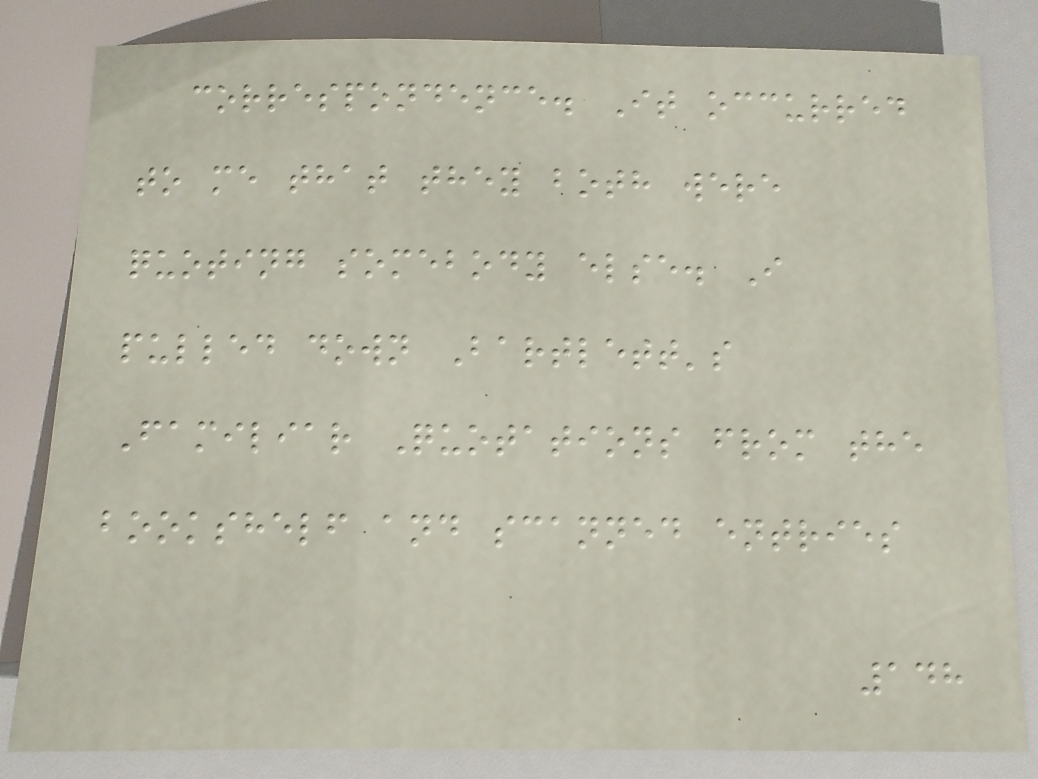correspondence. It occurred
to me that they both were
quoting somebody else. I
pulled down Bartlett's
Familiar Quotations from the
bookshelf and scanned entries
148
